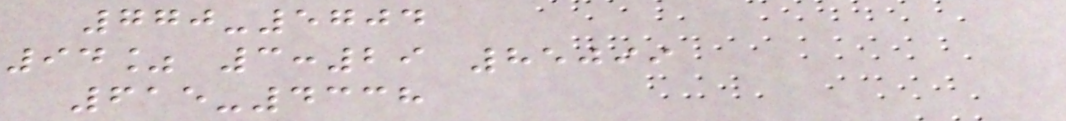770-5704
94% 3:29 85099
615-4338
